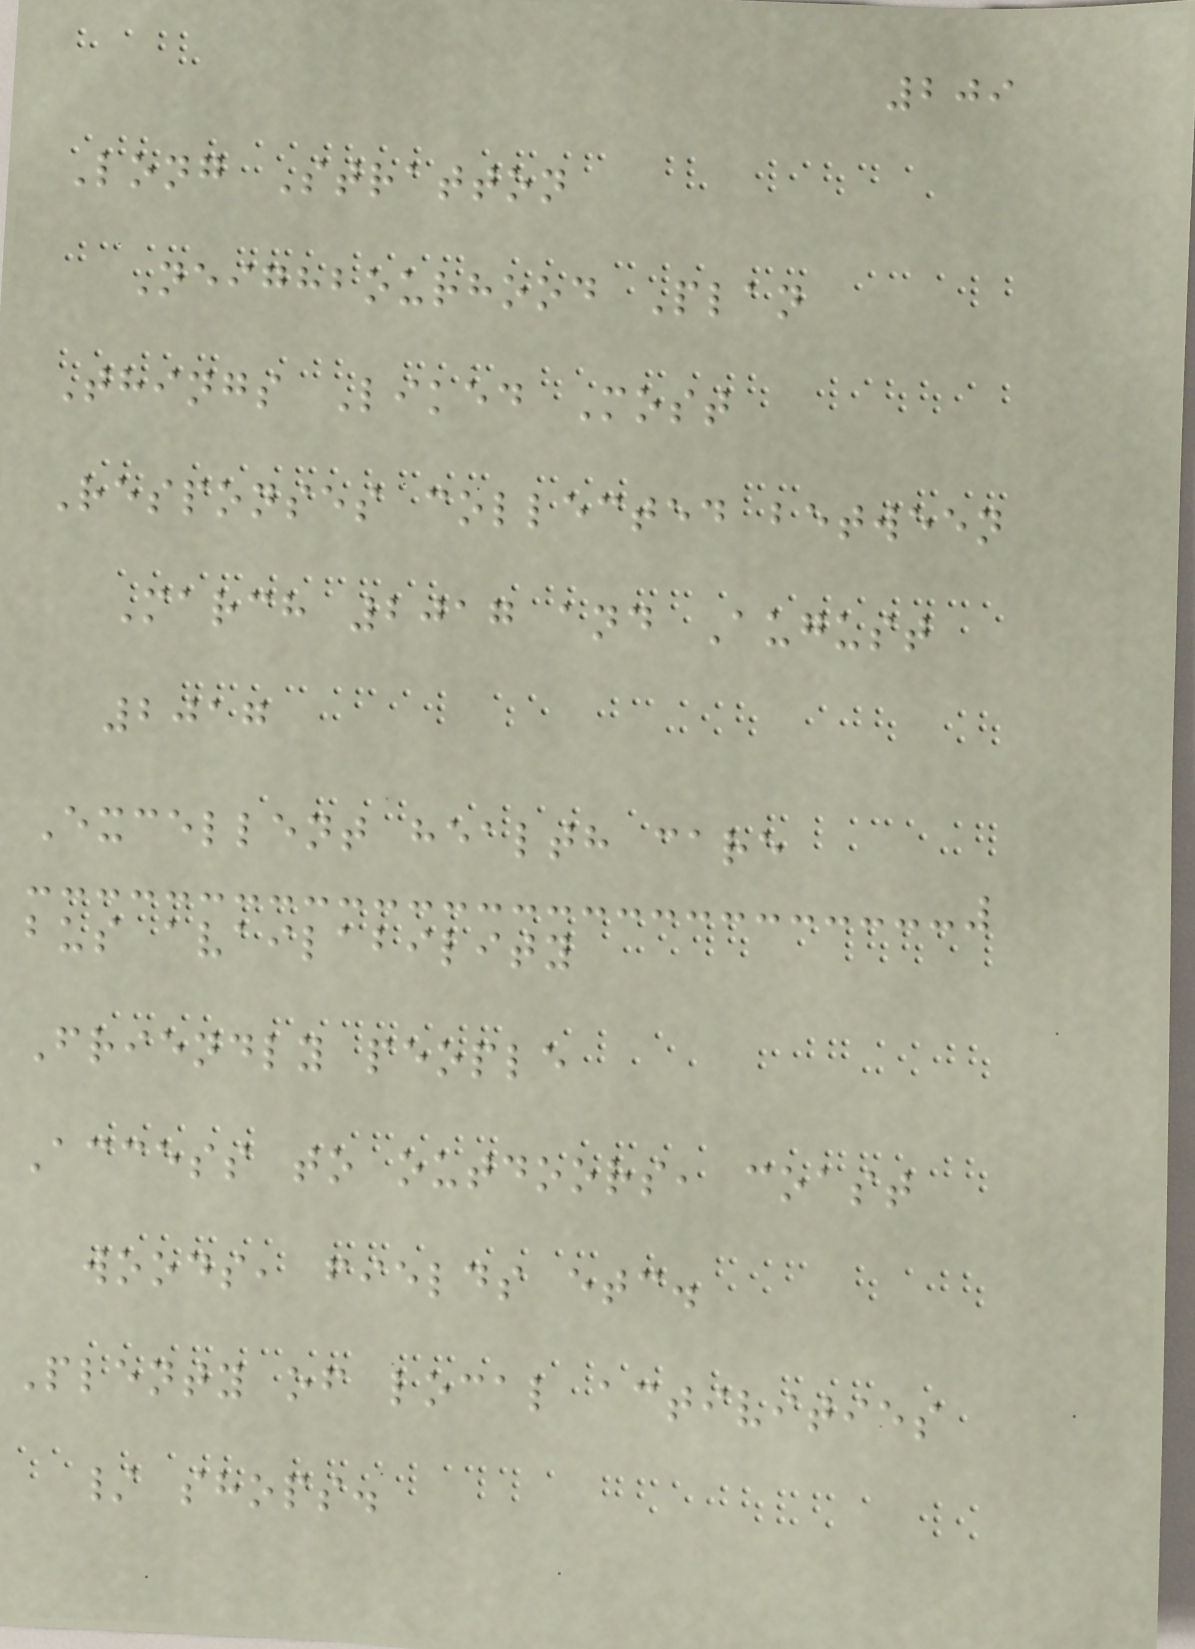209
Long Stratton
Neighbourhood Plan
Things Liked Most
Responses collected between
March 2017 and August
2017
Excellent health care
bus availability
Friendly people
Access to outdoors, coast
woods, fields etc.
Plenty of local activities
/ shops.
